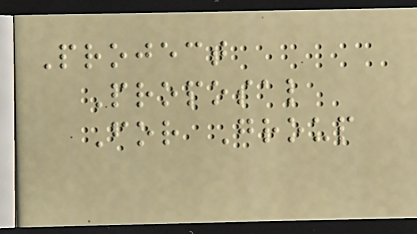Project
Proposal
For Group
